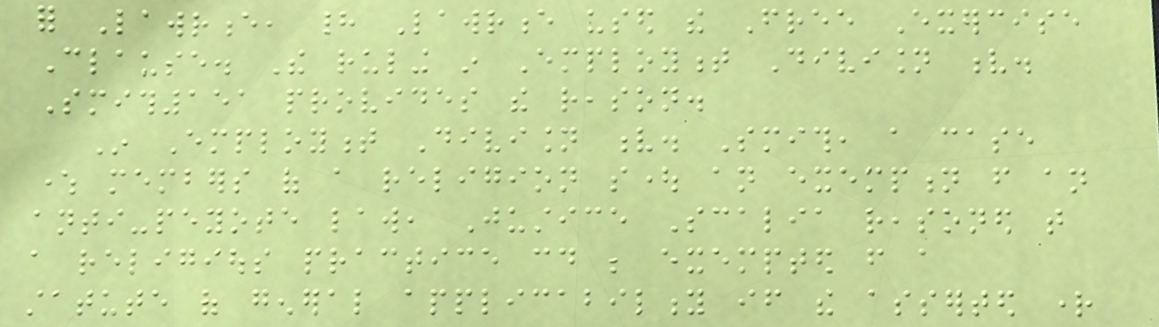for Lawrence, had Lawrence used the Free Exercise
Clause. The ruling in Employment Division v.
Smith151 provides the reason.
In Employment Division v. Smith, a case
where members of a religion sought an exemption from an
anti-peyote law, Justice Scalia reasoned that
a religious practice could be exempted from a
statute of general applicability if the asserted right
